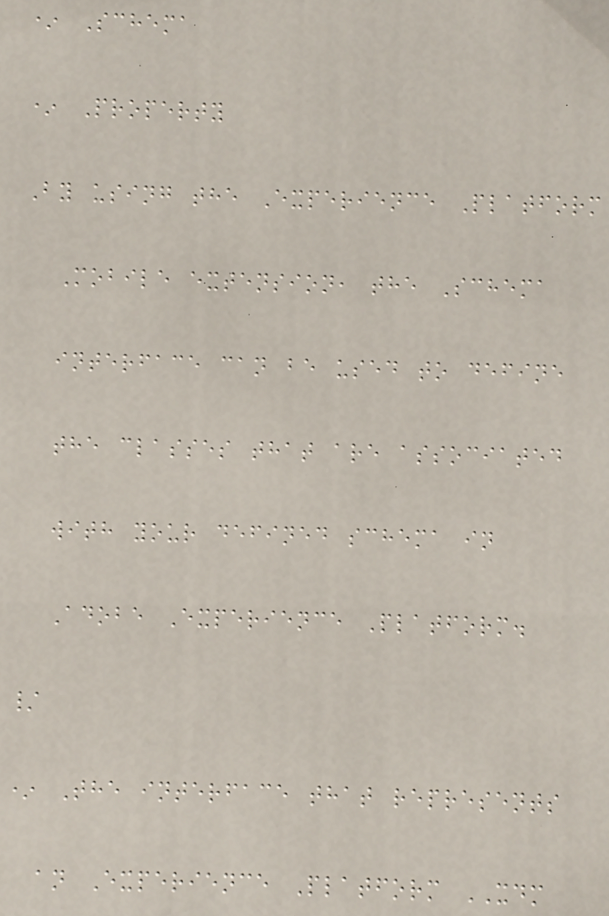* Schema
* Property
By using the Experience Platform
Mobile extension, the Schema
interface can be used to define
the classes that are associated
with your defined schema in
Adobe Experience Platform.
/
* The interface that represents
an Experience Platform XDM
